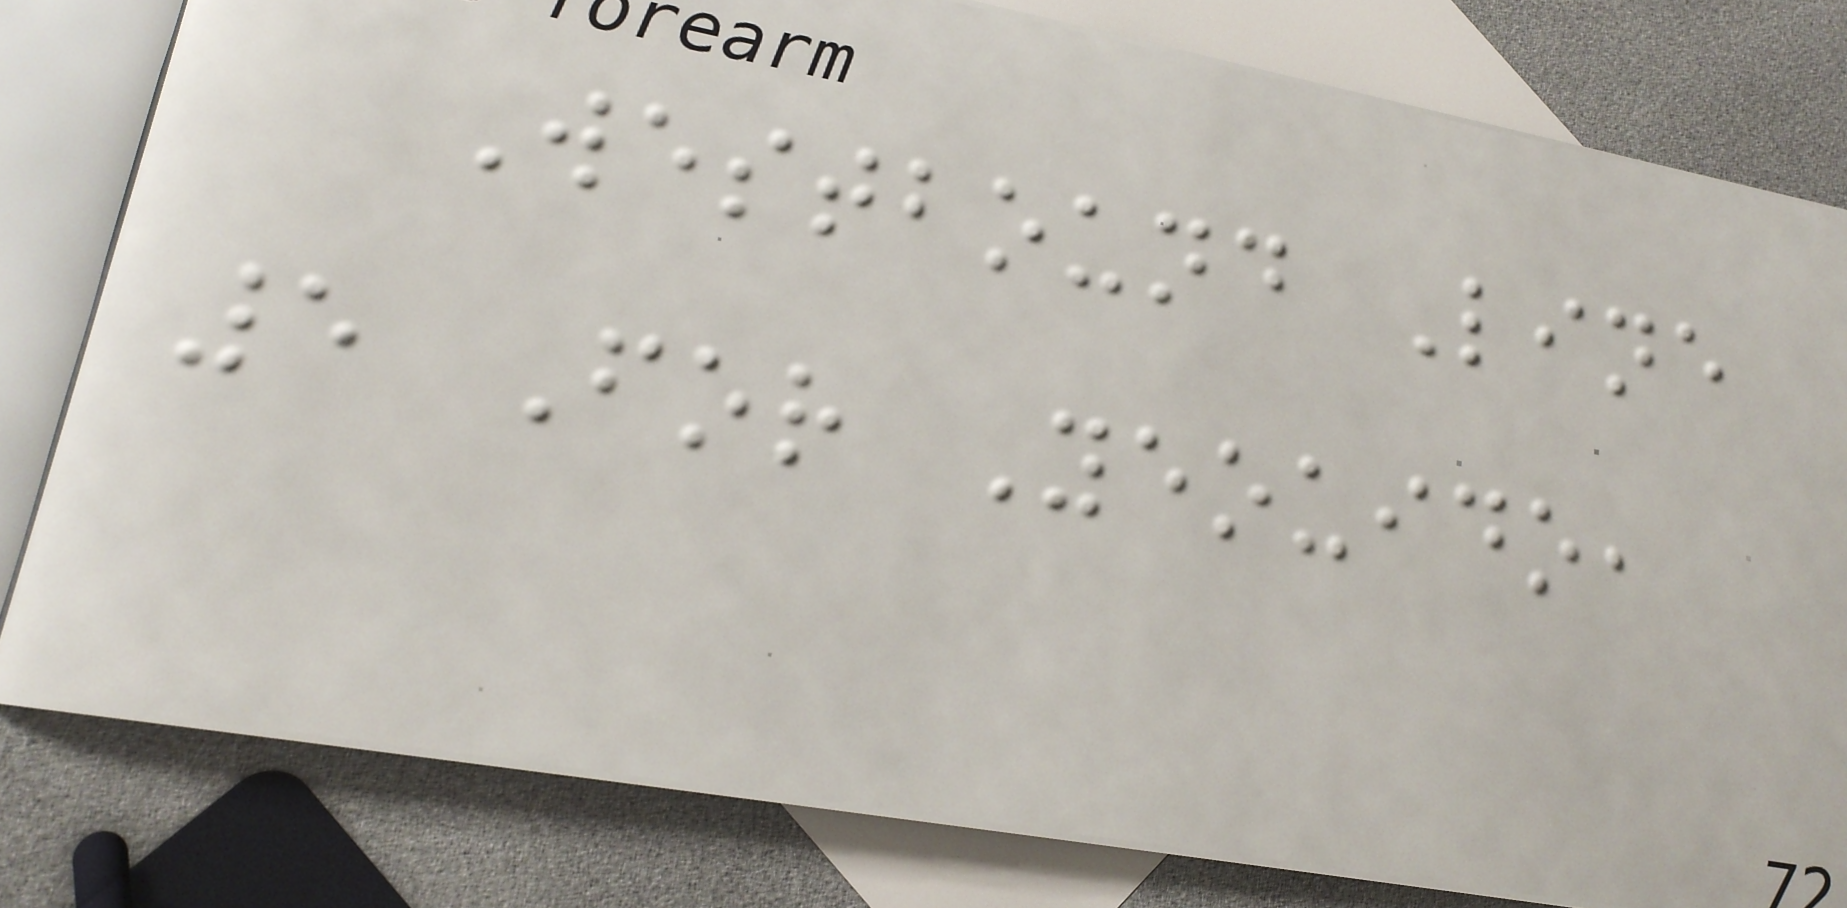Westbound Line
5 For Yeouido,
